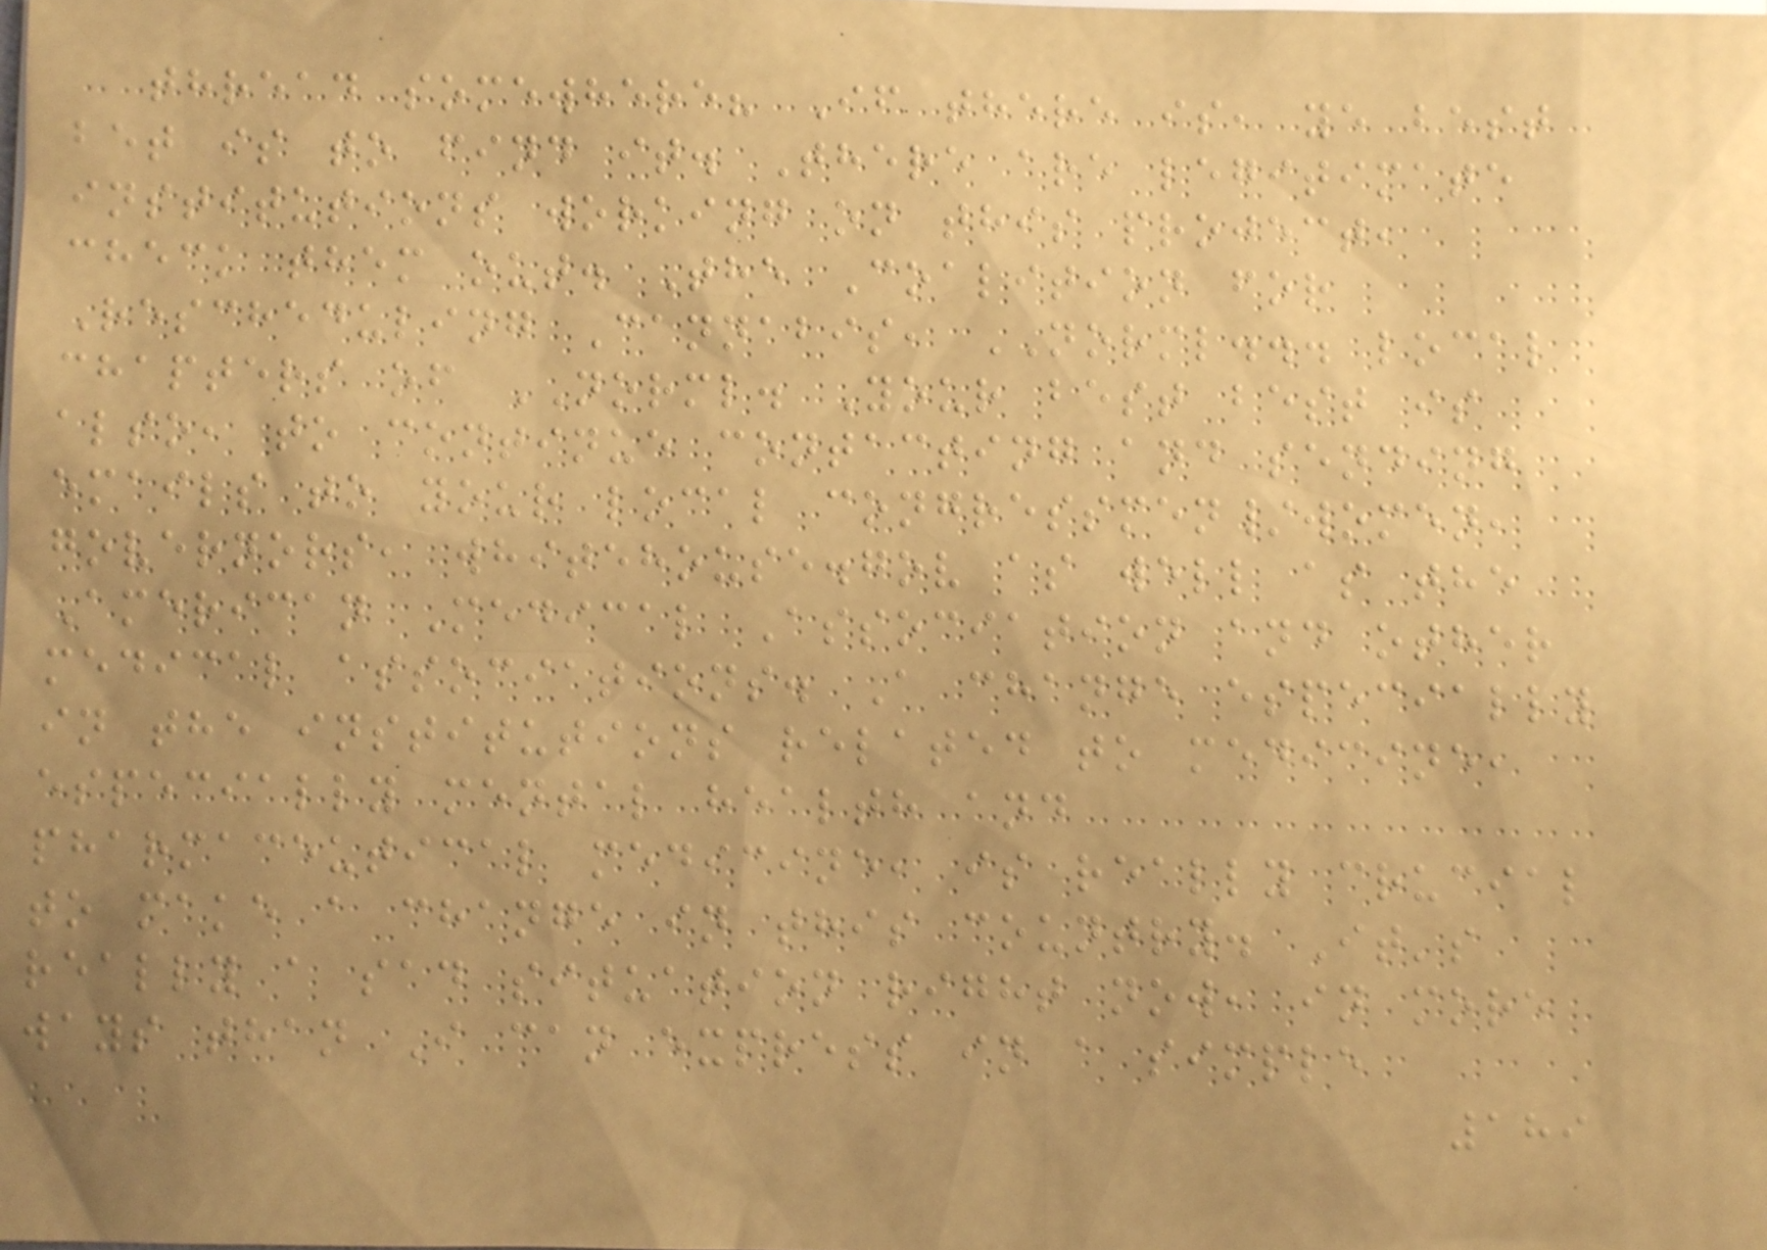thread somewhere? If there is, ye best
bet is to find it. There are legitimate
institutions working on this project,
check them out. The Coalition for
Rescheduling Cannabis, NORML... local
chapters of NORML. Your best best is
also, to continue contacting and sending
emails to your local congressmen/women,
governors, whitehouse.gov as well as the
American Medical Association and other
medical associations. A change especially
in the institutions related to medicine,
especially mental health and
pharmaceutical medicine, is really crucial
to make a change in this country. It's
really a sad situation right now, in more
ways than I can express in a simple
189
